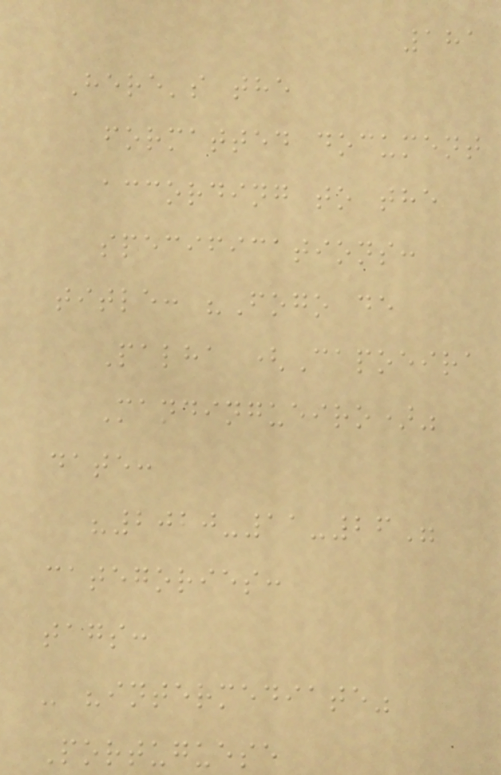181
Here's the
formatted document
according to the
specifications:
title: "Fogo de
Palha (Capoeira
Mandingueiro)"
date:
"2020-11-26"
categories:
tags:
- "intermediate"
Portuguese
